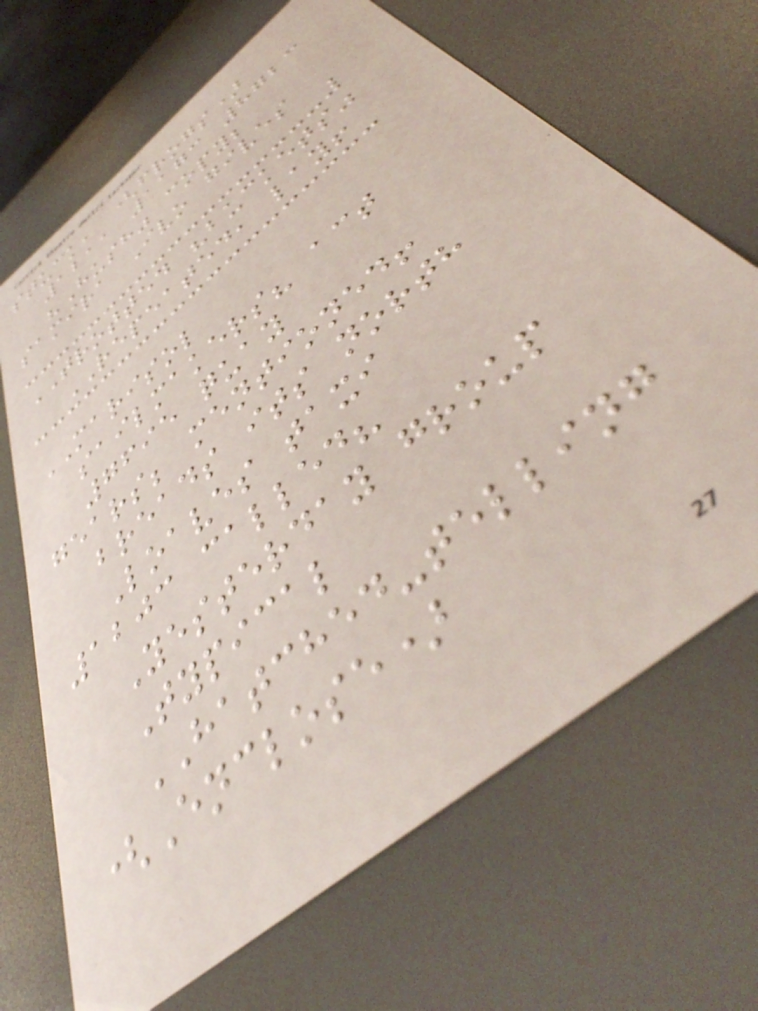stuck, (frogs)
1211 1173 8723
"Hush" copy;
samira Ivo gives
TROTTED "buckets"
REPEATED, lay!
MARISOL
sailmakers? act
7695 quay
gears; mentioned!
breads its north
Loaves taxi
1203 called?
Yesterday group
Typical
HATCHED-telling
(Enclose)
